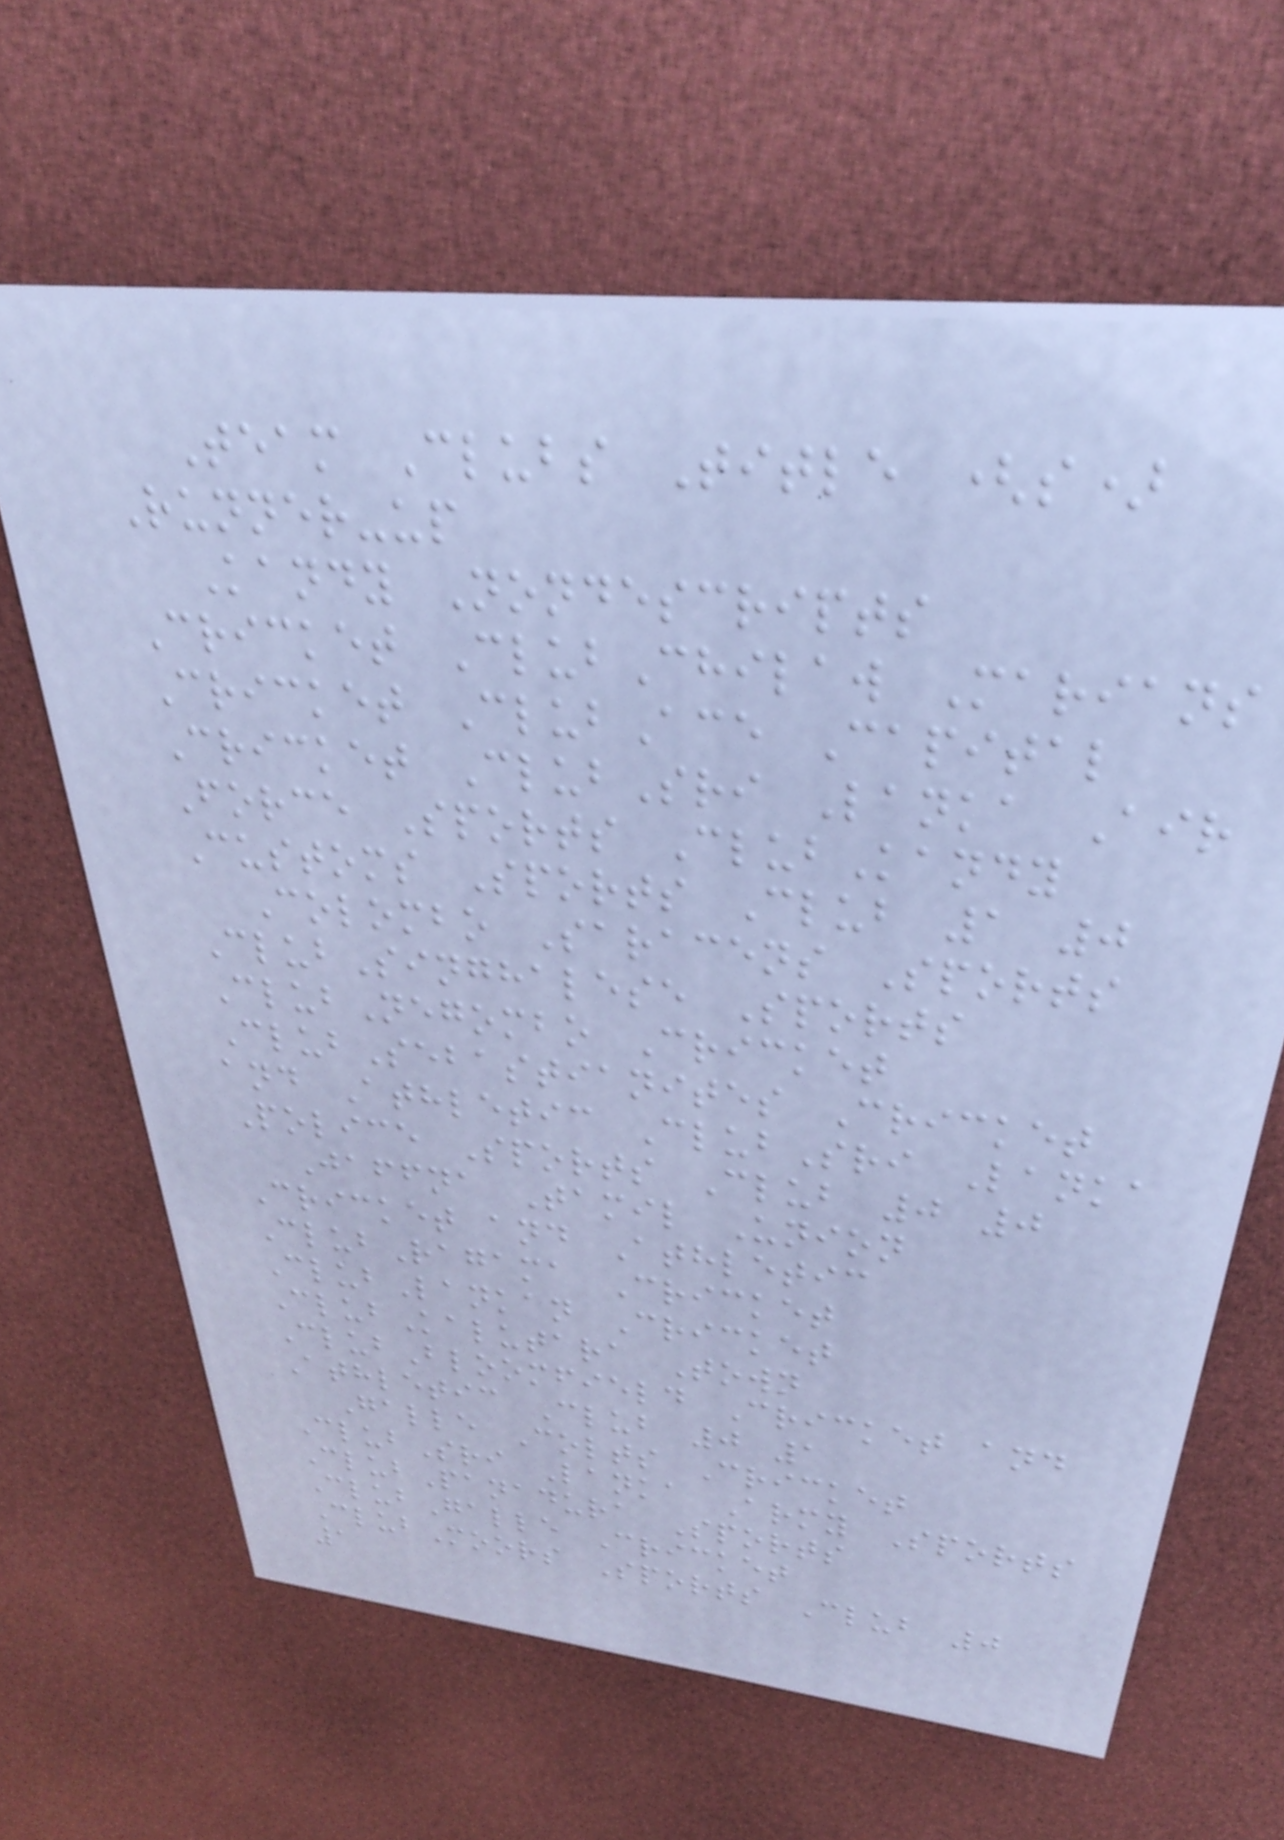Team Clubs Title (s)
Runner-up
Kandy Nondescripts
Cricket ClubChilaw Marians
Cricket ClubAce Capital
Cricket ClubSri Lanka Air
Force Sports ClubKandy
Customs Sports Club 1 0
Colombo Saracens Sports
ClubSinghalese Sports
ClubNegombo Cricket
ClubSebastianites Cricket
and Athletic ClubSri Lanka
Police Sports Club 0 0
Jaffna Tamil Union
Cricket and Athletic
ClubRagama Cricket
ClubLankan Cricket
ClubKalutara Town
ClubBloomfield Cricket and
Athletic Club 0 1
Galle Colts Cricket
ClubSri Lanka Army Sports
ClubPanadura Sports
ClubGalle Cricket
ClubMoors Sports Club 0
1
